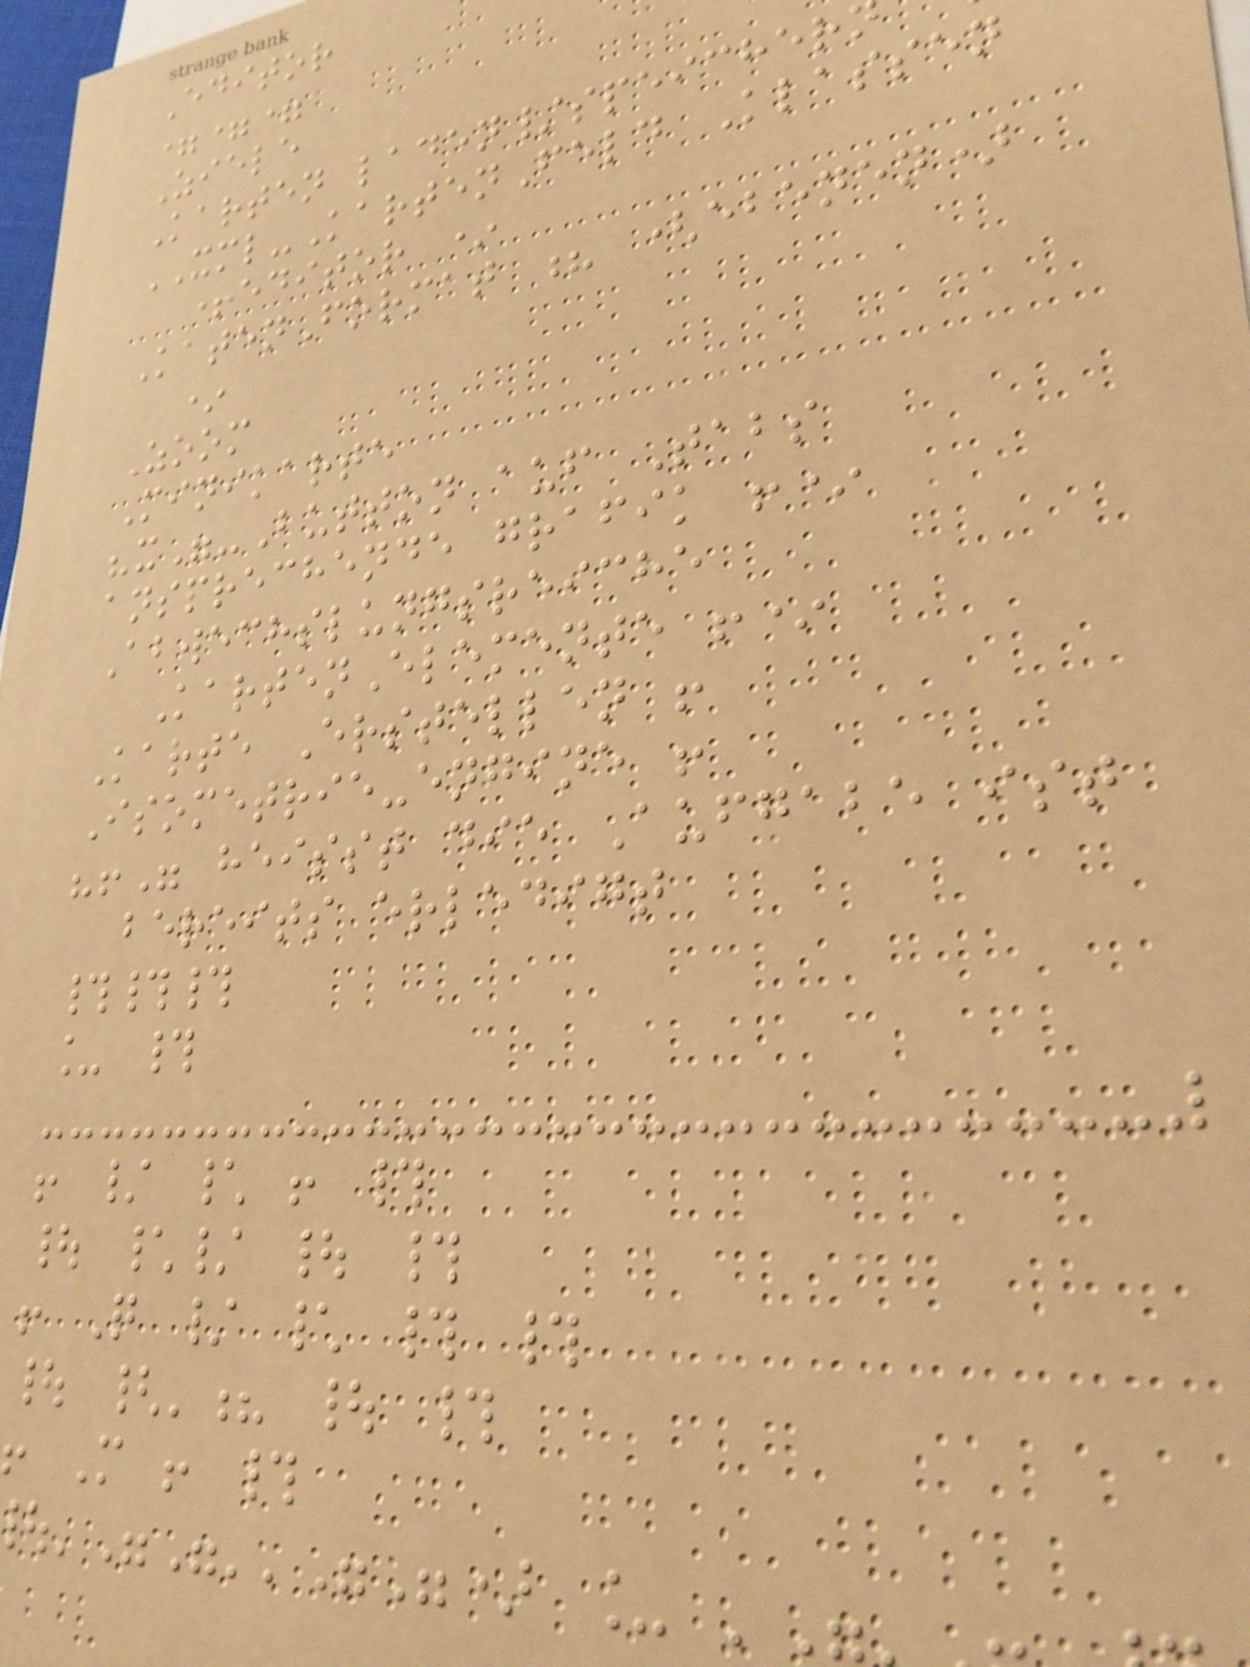Editor
===
Ziele
Karten laden/speicher
XML-KartenFeld Klassen
+editor *
KatenFormat ? (ebenen)
*
Zoom
Minikarte
"x"-Button auf Tabs
ansprechende grafik !*
Abwechslungsreiche
KartenElemente !*
Karte Erstellen !
Isometrie-engine !
"!" heisst die Aufgabe ist
bereits erledigt
###
_ #
! / \ ! #
| \/ | #
! Q / \ # #
| {'? | #
M ! #
'""''"") _ '"
